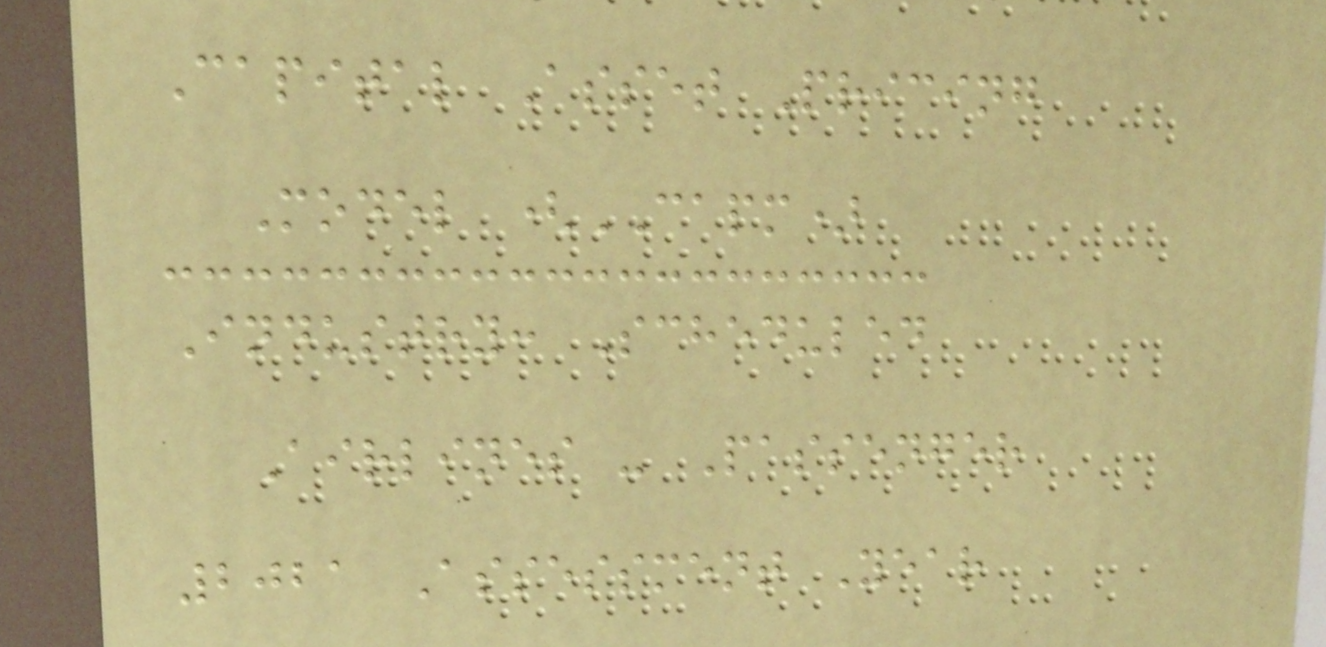Capital Asset Pricing
Model (CAPM)
Industry: Scheduled
Airlines - Passenger
2021 Assessment Year
